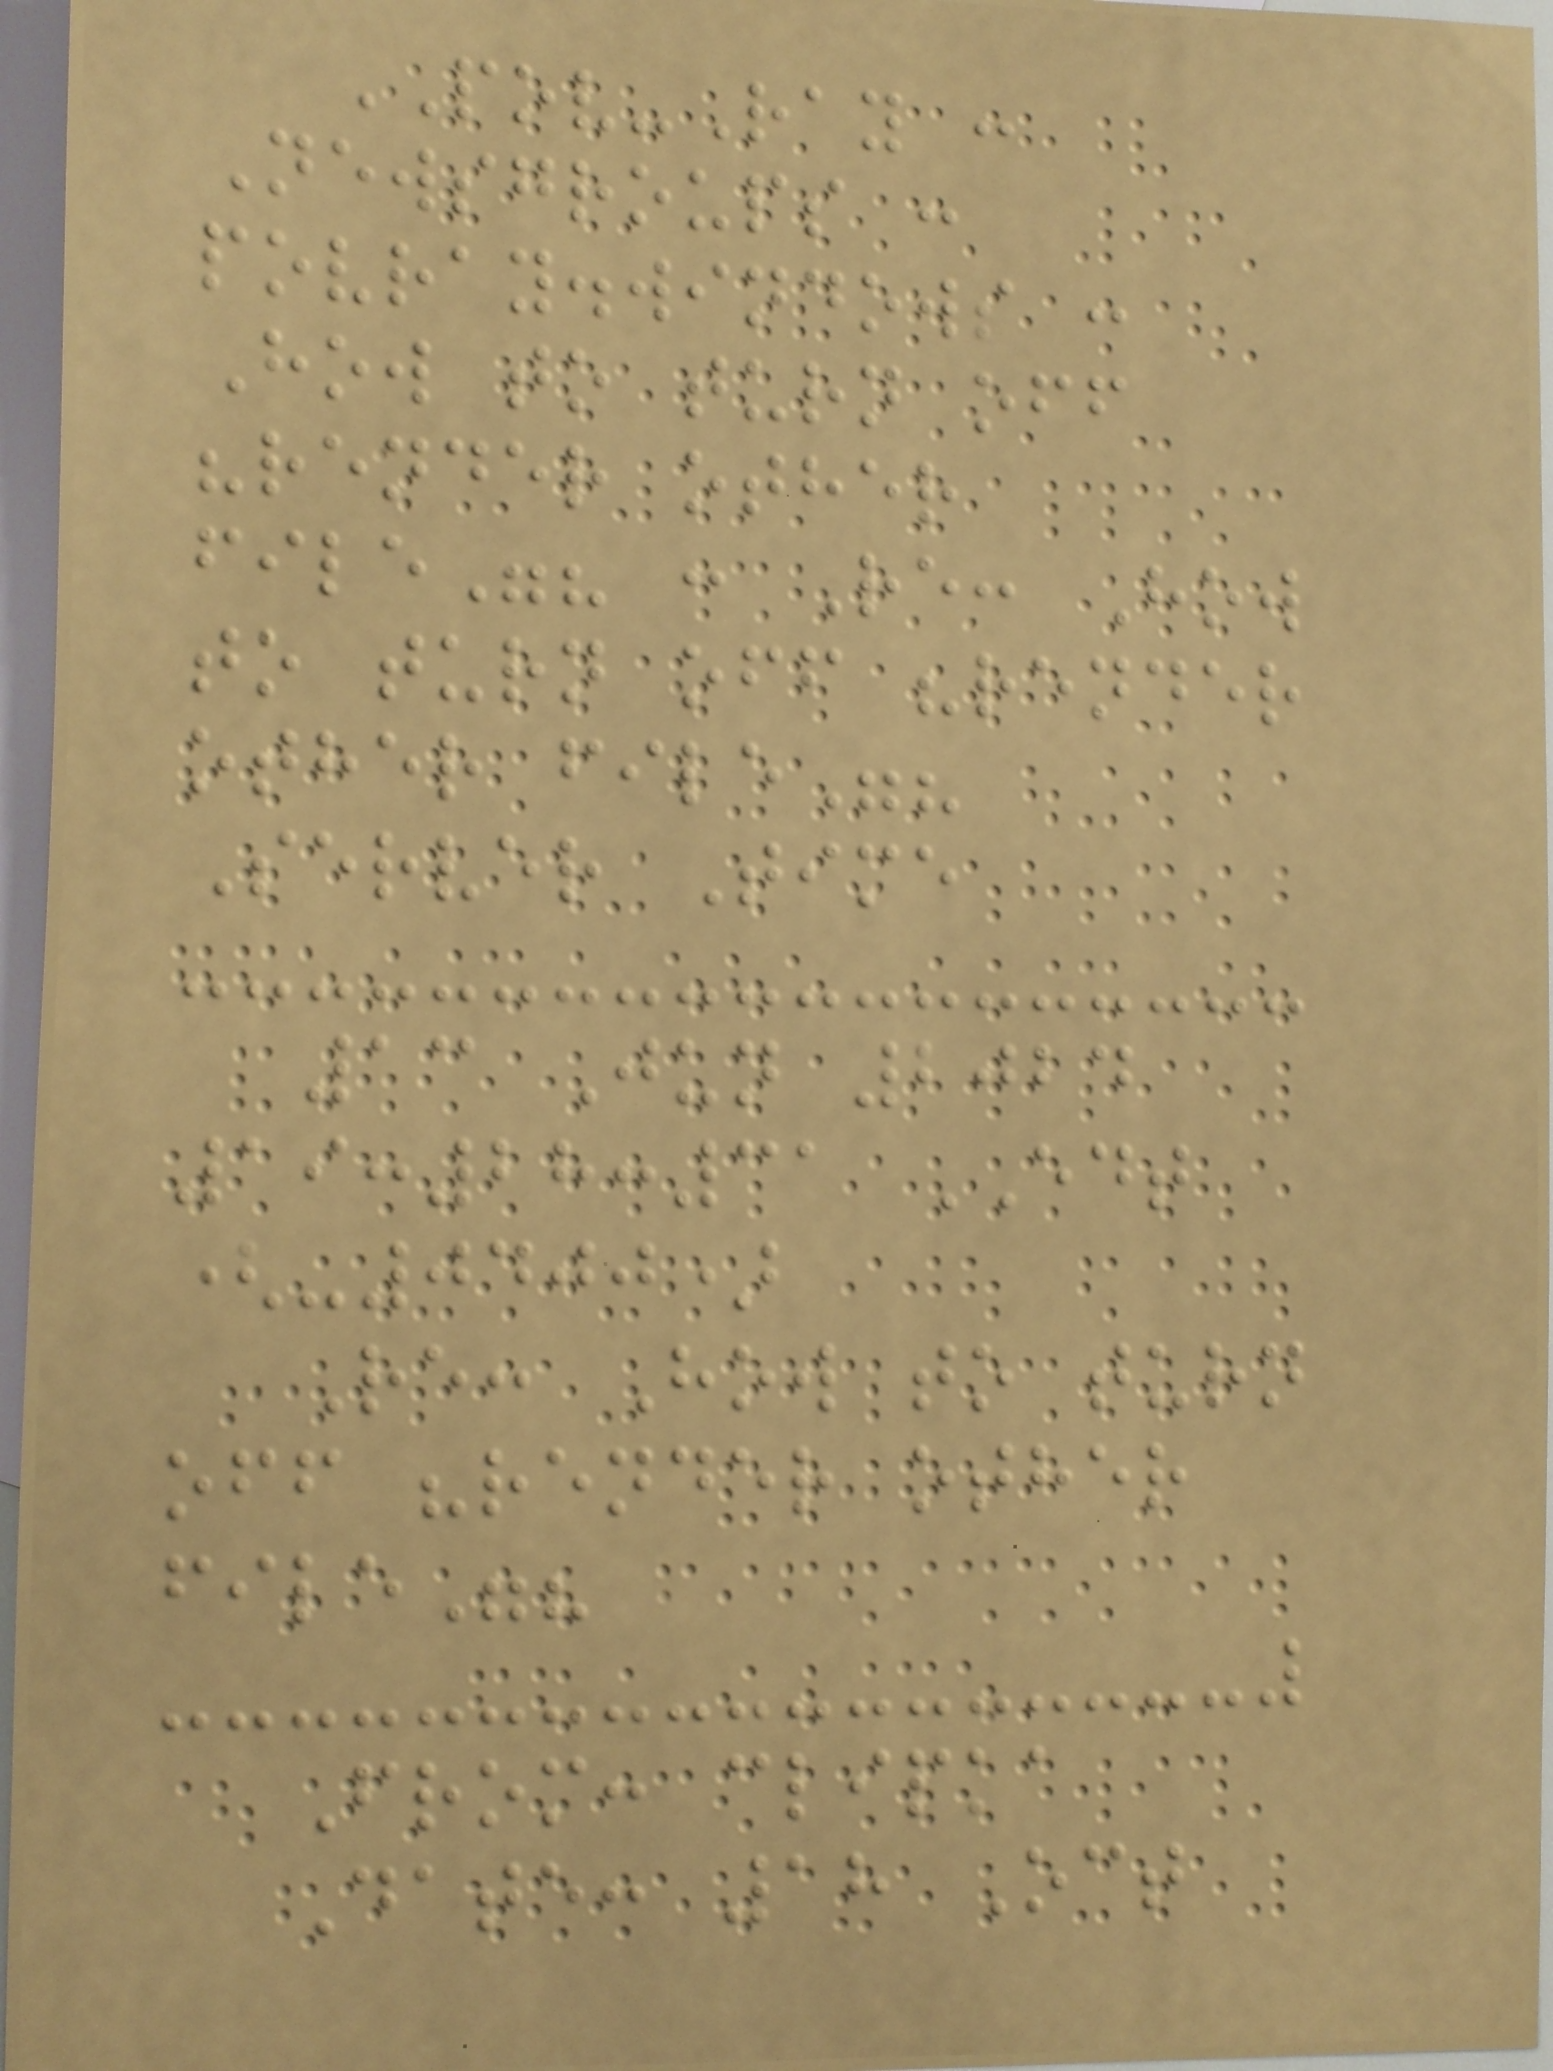POV-Ray :
Newsgroups :
povray.windows :
How to turn off
"render other
file"? : Re: How
to turn off "render
other file"?
Server Time
13 Jun 2024
19:28:31 EDT
(-0400)
Re: How to turn
off "render other
file"?
From: clipka
Date: 18 Oct
